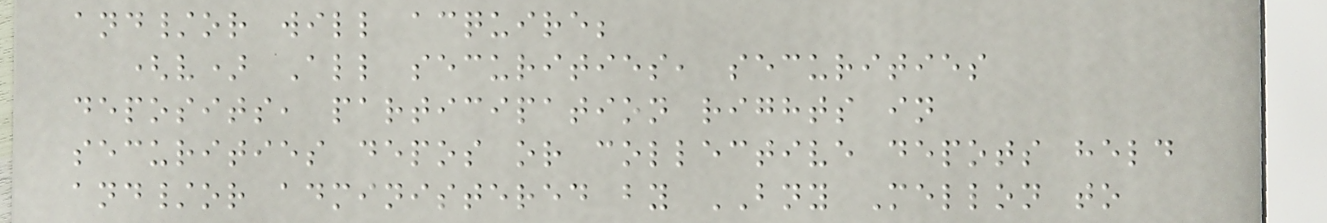and/or will acquire;
(v) All securities, securities
deposits, participation rights in
securities depos or collective depots held
and/or administered by BNY Mellon to
